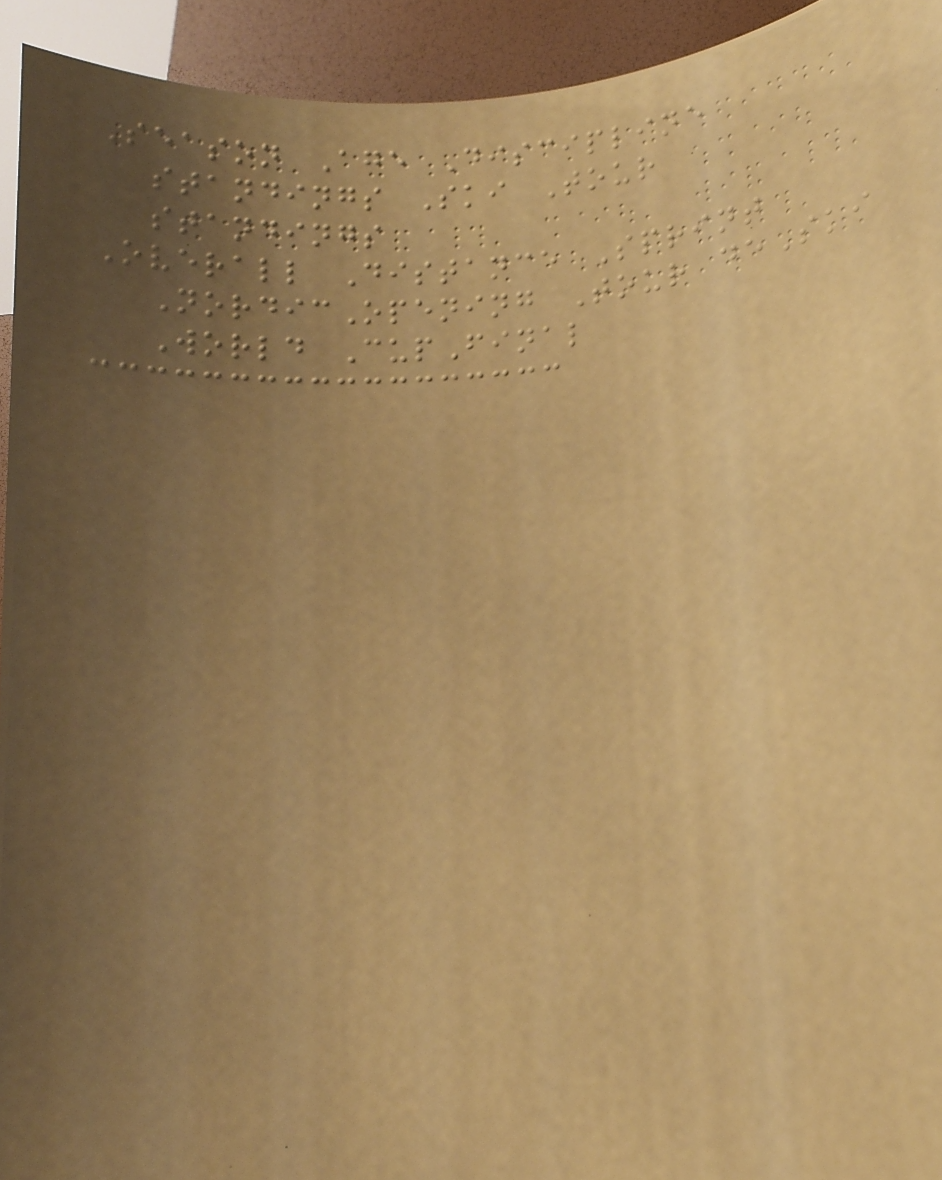Season Age Discipline
standings Ski Tour
standings
Overall Distance Sprint
NordicOpening Tour deSki
World CupFinal
